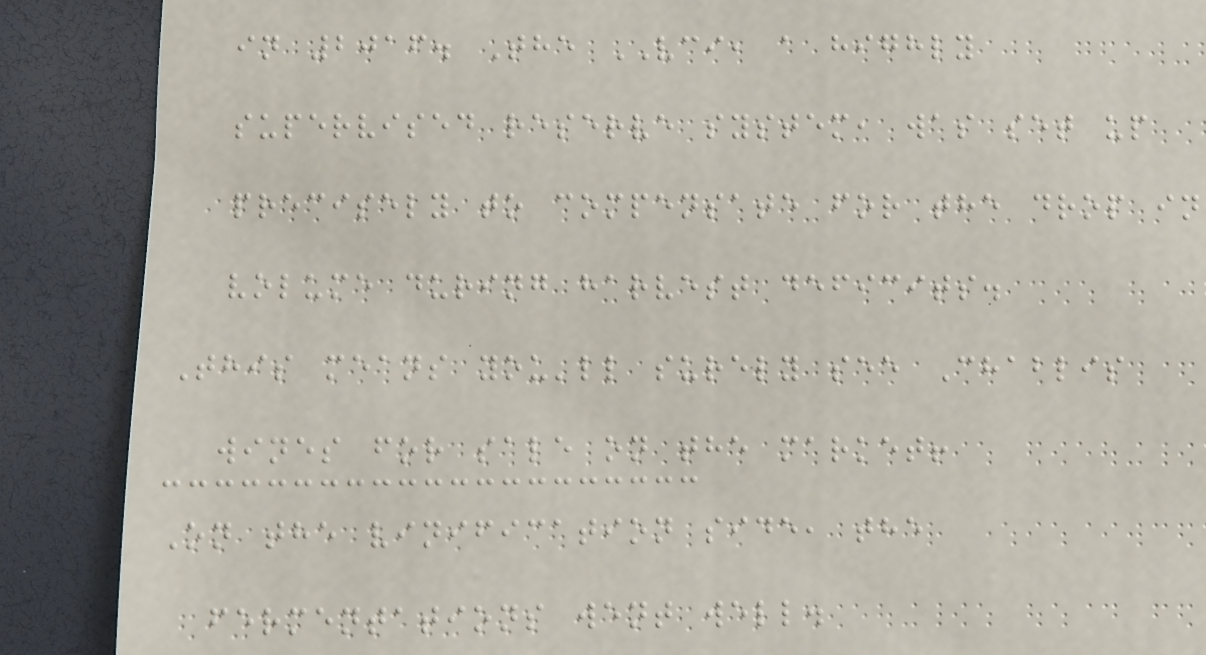in 2016. The VCI, a highly
supervised reserve system, was set up
precisely to compensate for the drop in
volume during harvest deficits.
This means you'll surely see Chablis
wines for sale on the market!
On the vinification side, the
fermentations went well.
